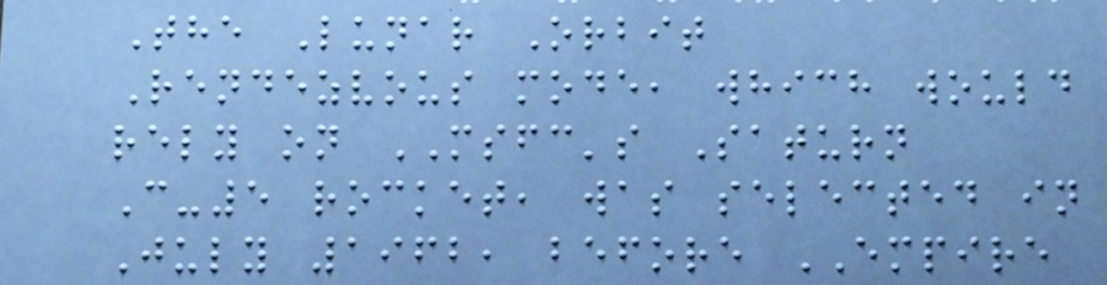The Lunar Orbit
Rendezvous mode, which would
rely on MSFC's Saturn
C-5 rocket, was selected in
July 1962, before EMPIRE
